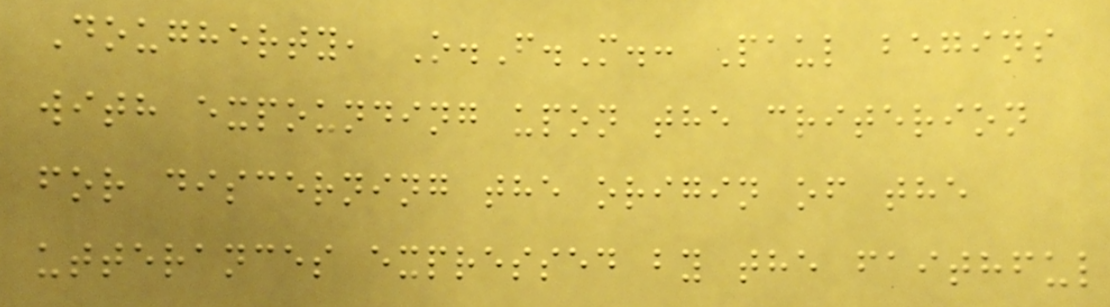Dougherty, O.F.M.: Paul begins
with expounding upon the criterion
for discerning the origin of the
utterances expressed by the faithful
